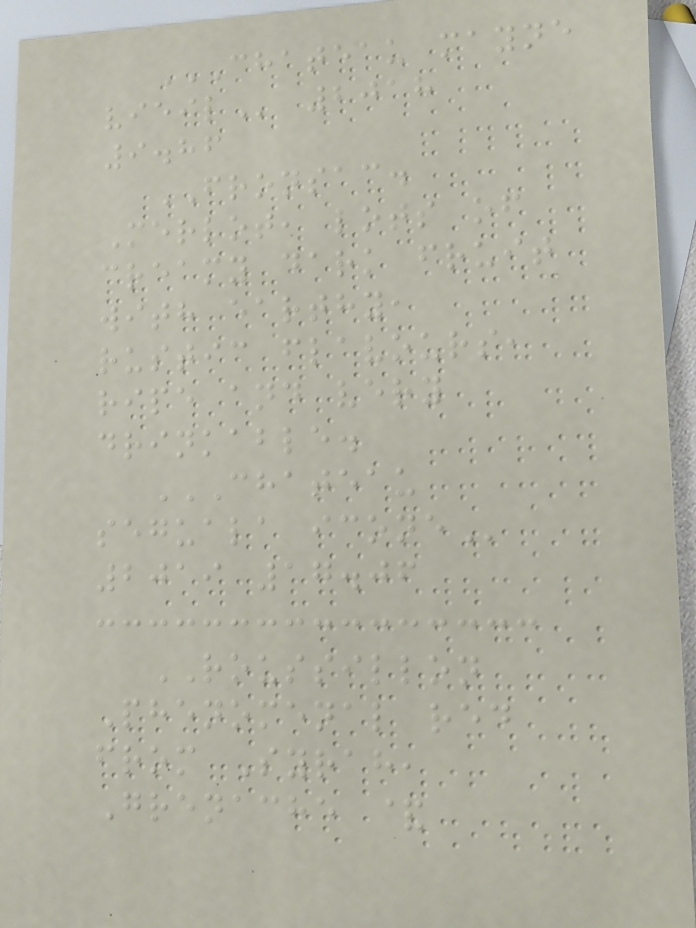CHATEAU MAYNE
VIEIL 2018
9.86
FRONSAC.
Merlot, lots of
creamy dark fruit
with earthy,
rustic flavours,
ripe and very
drinkable.
CHATEAU
SEGUALA ICONE
2019 17.06
ROUSSILLON
Phenomenal red
from Syrah,
Grenache &
